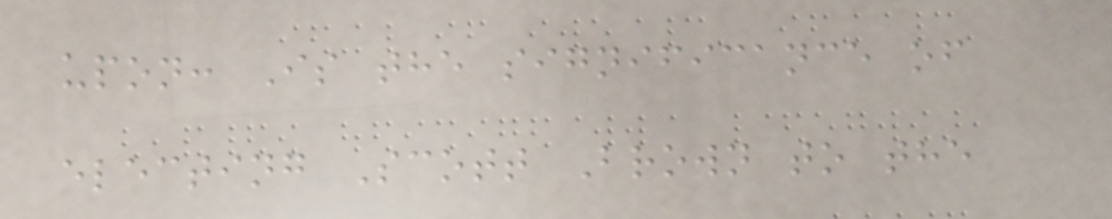upon: Is the significance of
electing Scott Brown to the
